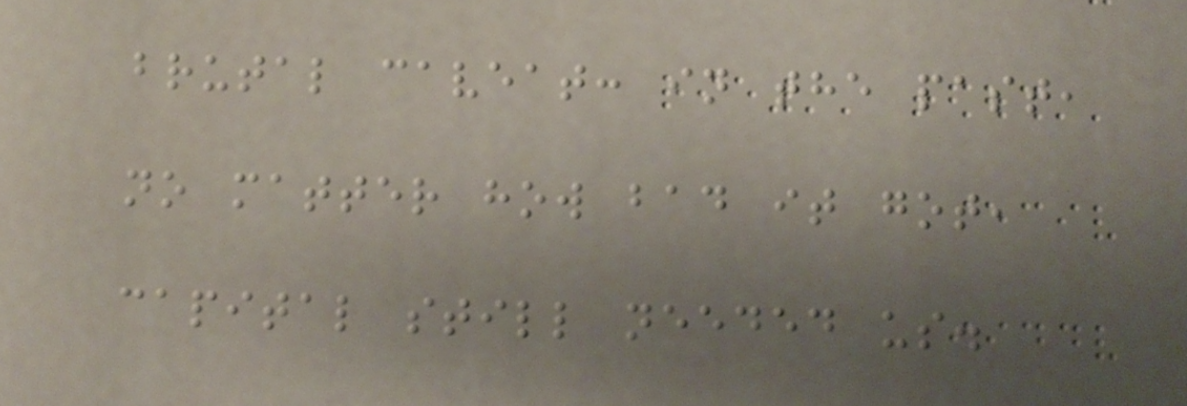brutal caveat: in the past,
no matter how bad it got,
capital still needed us.
